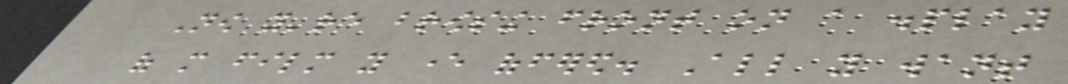Now you're browsing front on a display
of more film you ever offered. All you want
